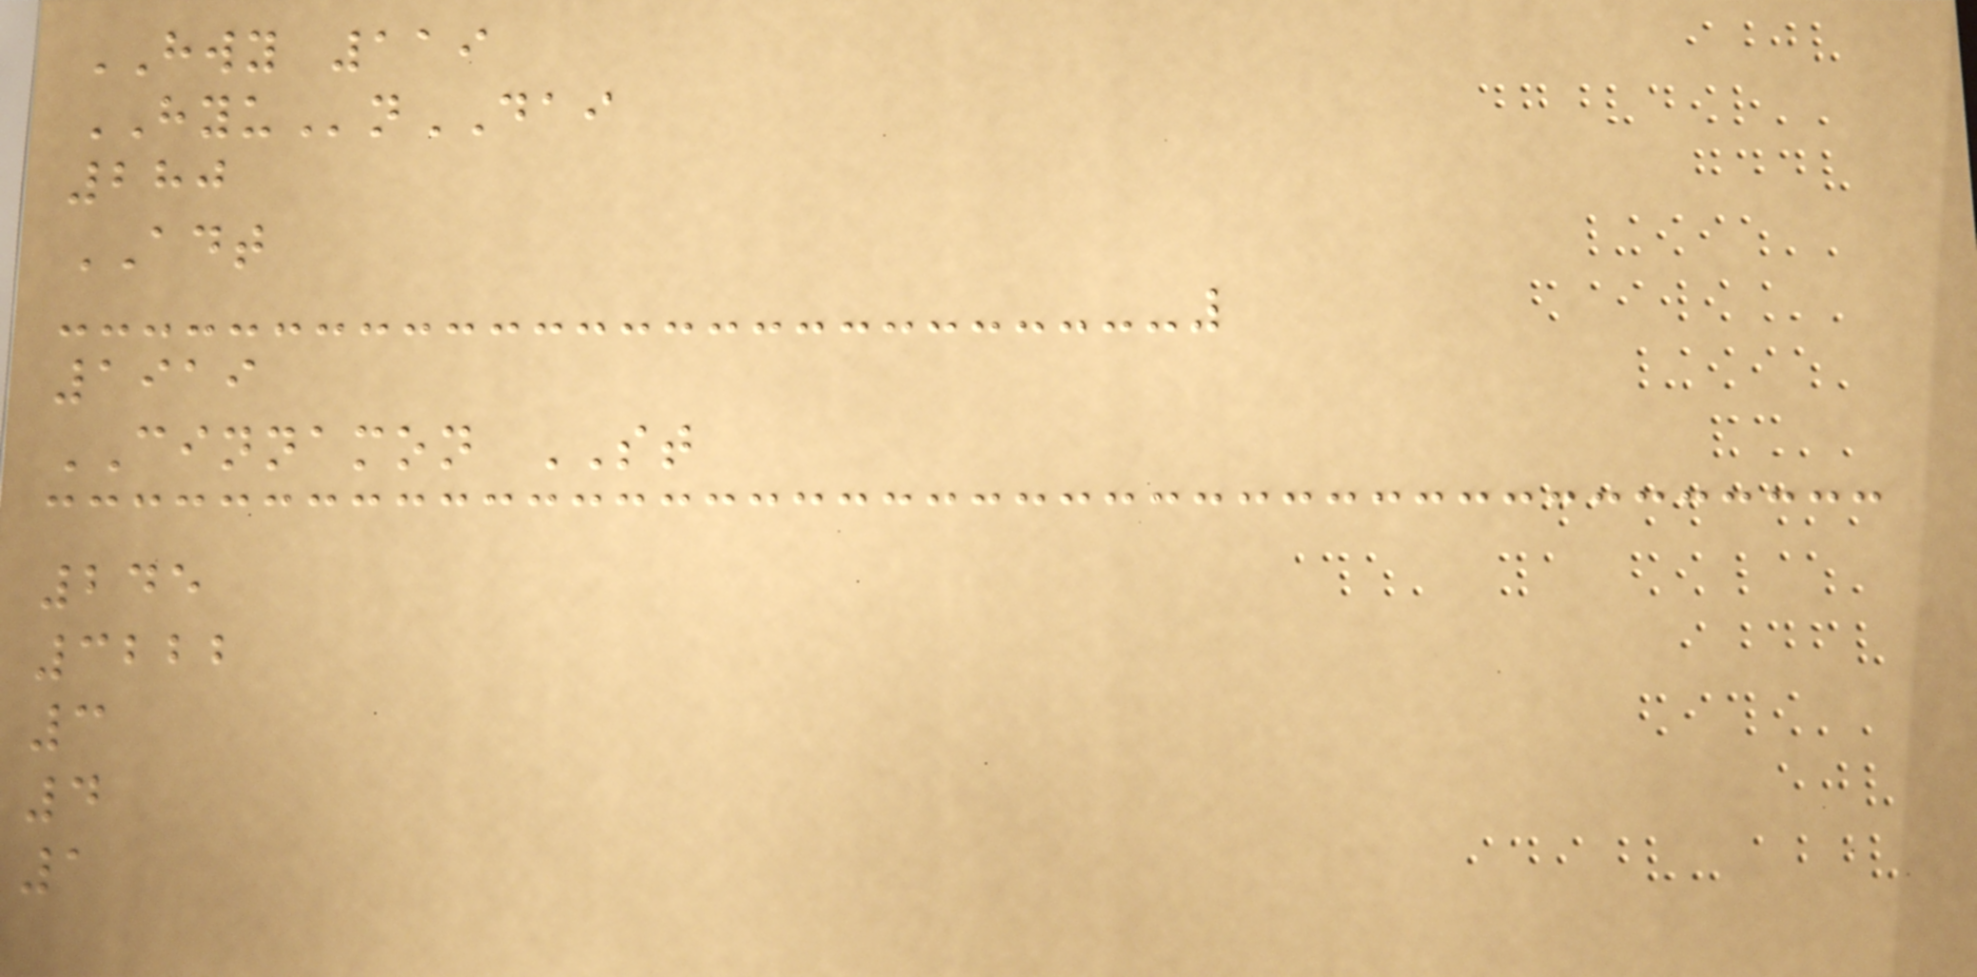HWY 119
HYUnDAI
280
ADT
1919
CINNAMON ST
245
3222
3
4
1
